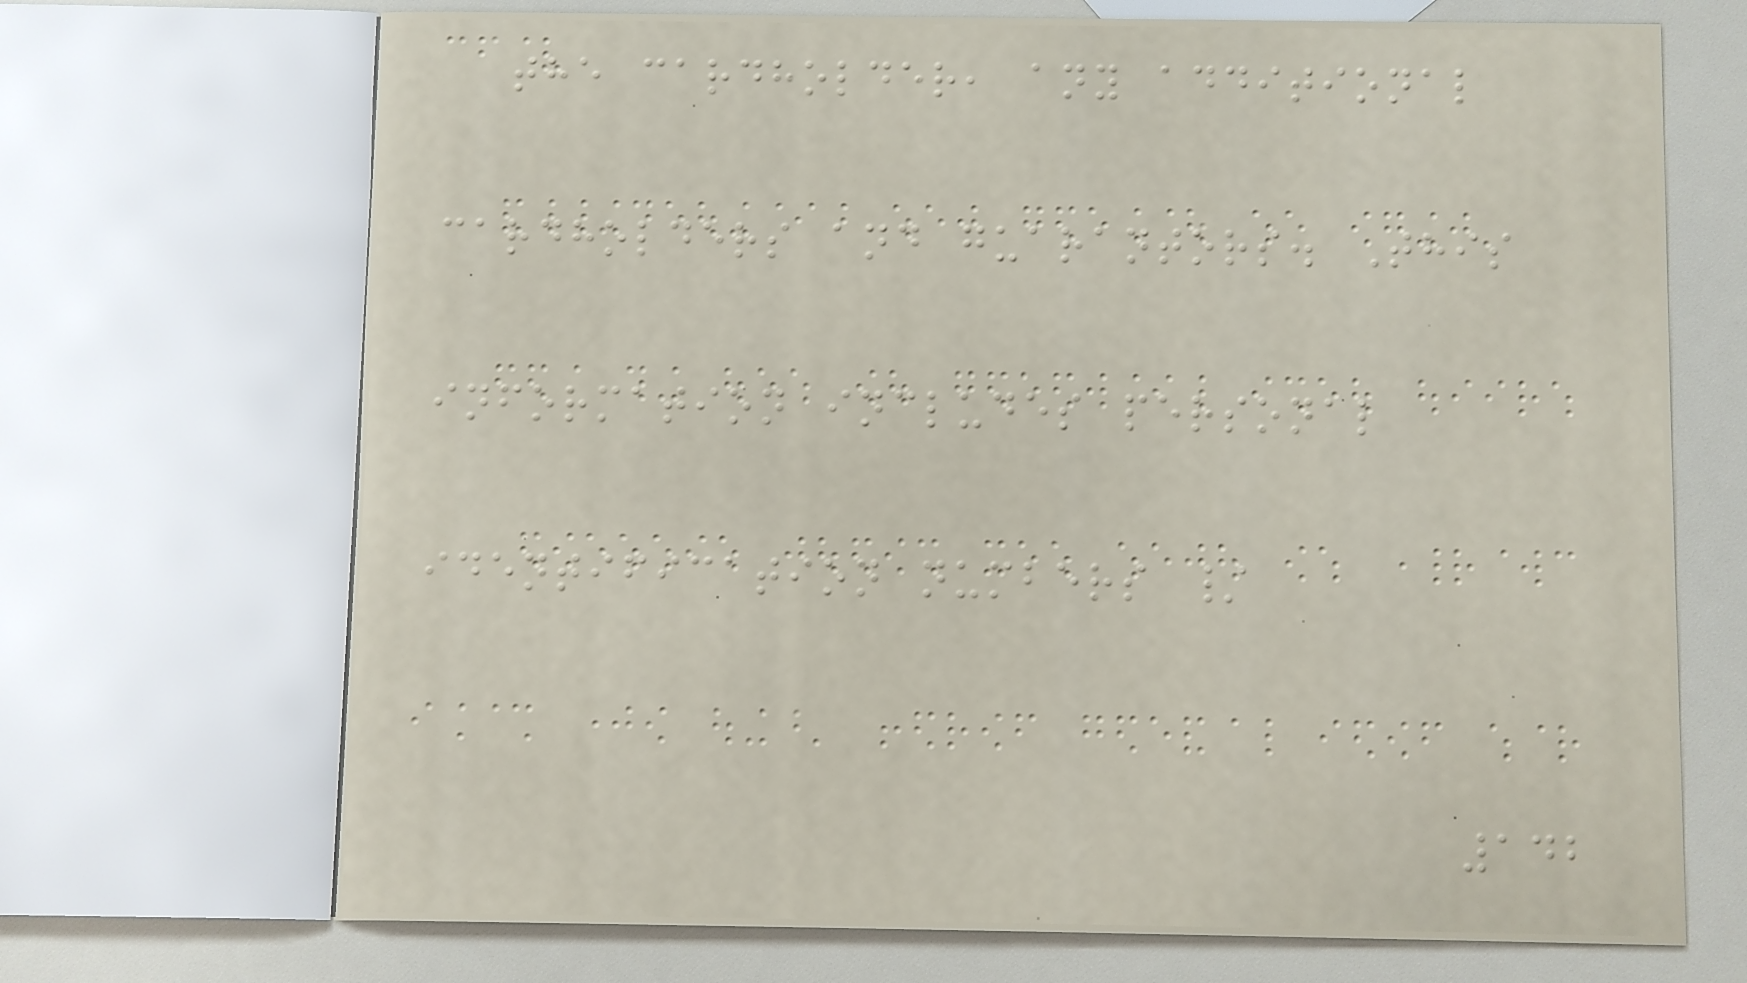the cardholder, any additional
cardholders and guarantors. This
information includes personal
identification numbers /
142
